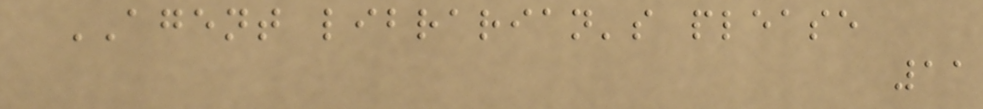AGENT librarian's please
11
